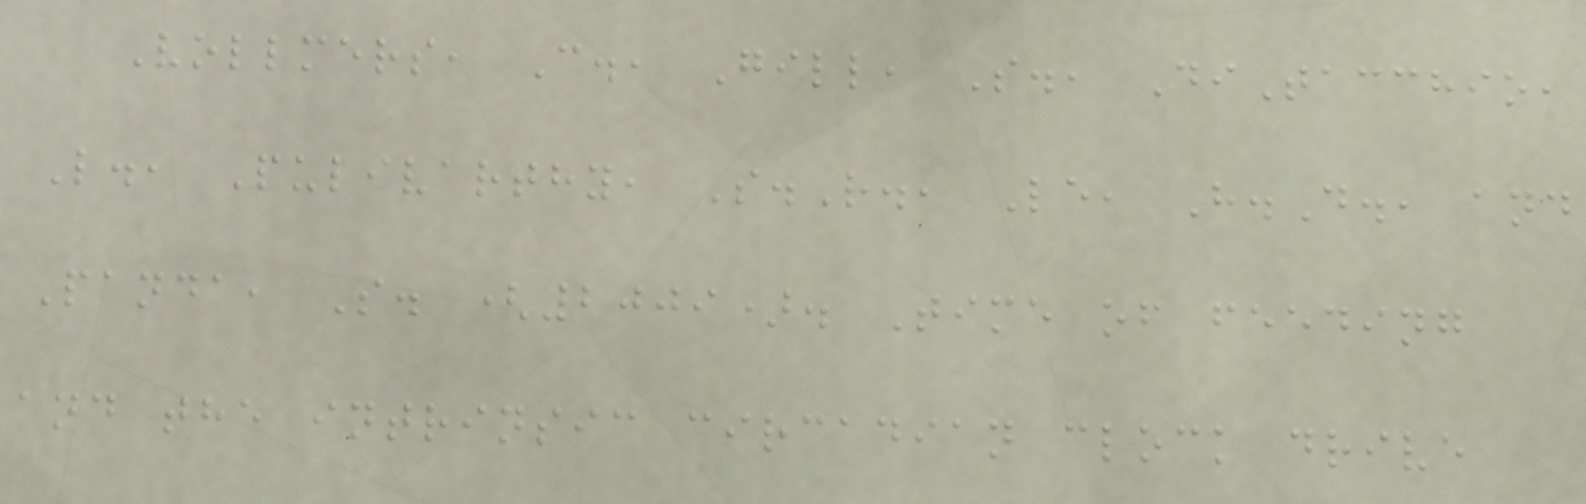Vollmers, C., Gill, S., DiTacchio,
L., Pulivarthy, S.R., Le, H.D., and
Panda, S. (2009). Time of feeding
and the intrinsic circadian clock drive
